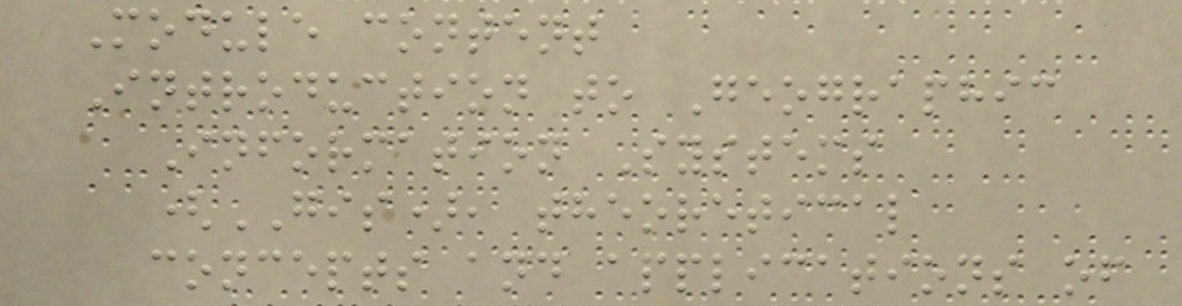Module content
Introduction to Geographic
Information Systems
(GIS), theoretical
concepts and applications of
